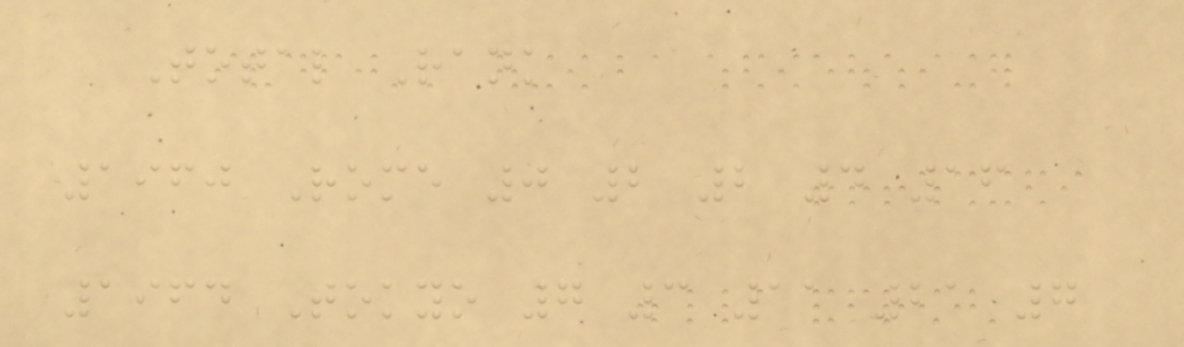Total Rank
1960 Rome 0 2 2 4 16
1964 Tokyo 7 3 11 21 7
